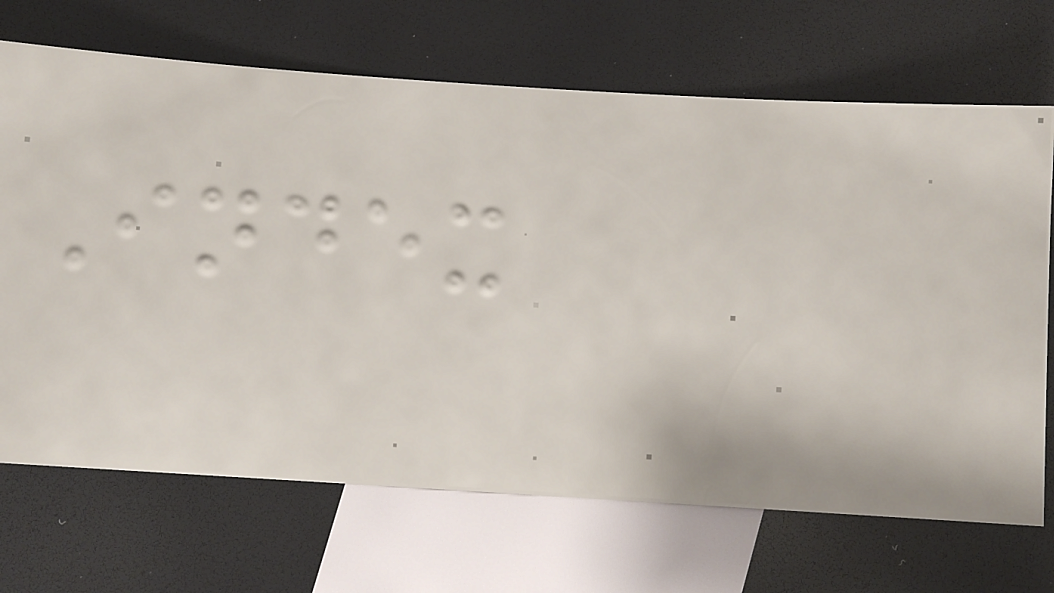Index
